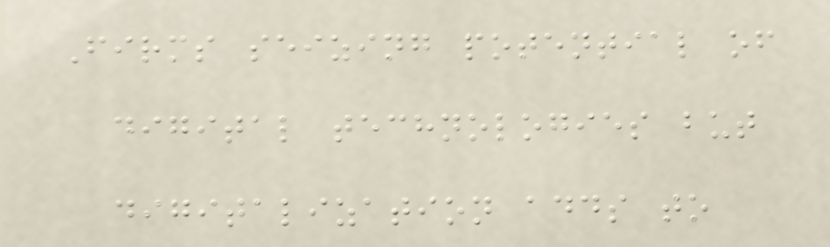Firms seizing potential of
digital technologies but
digitalization adds to
